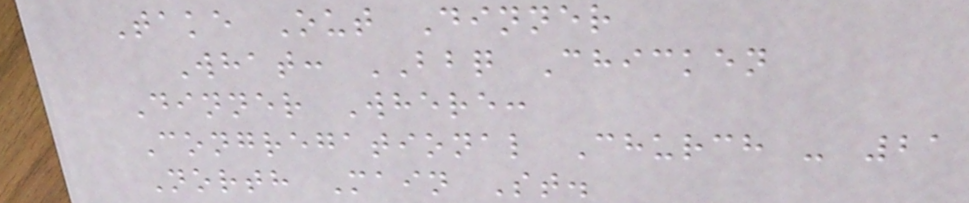Take Out Dinner
What: BBQ Chicken
Dinner Where:
Congregational Church - 21
North Main St.
